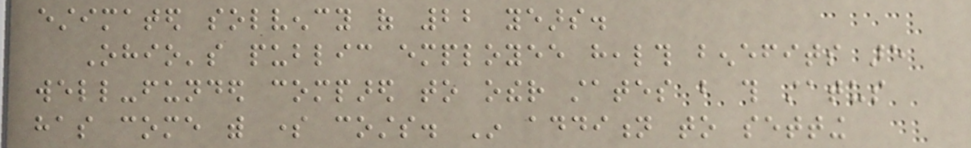estimated solvency of 22 years.
Ohio's public employee health benefits are
well-funded compared to other states but this status
has come with some costs. In addition to setting
